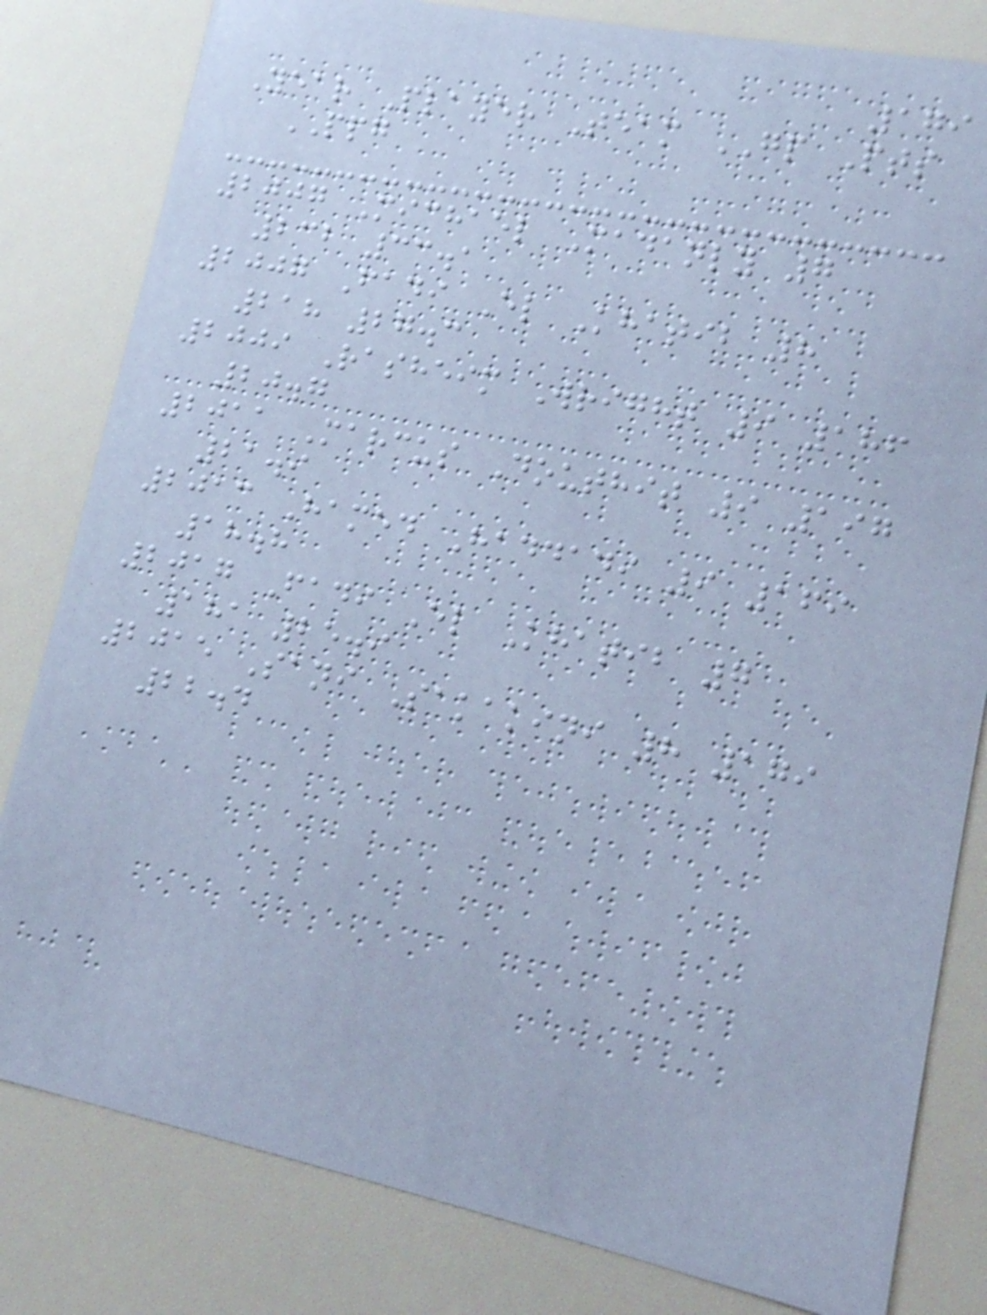179
Year Player Team GP Pts
PPG
2007 Michael Madanly 7
232 33.1
2007 Fadi El Khatib 8
218 27.3
2009 Rasheim Wright 9 186
20.7
2011 Marcus Douthit 9 197
21.9
2013 Hamed Haddadi 9 169
18.8
2017 Fadi El Khatib 7
181 25.9
2015 Sani Sakakini 8 179
22.4
